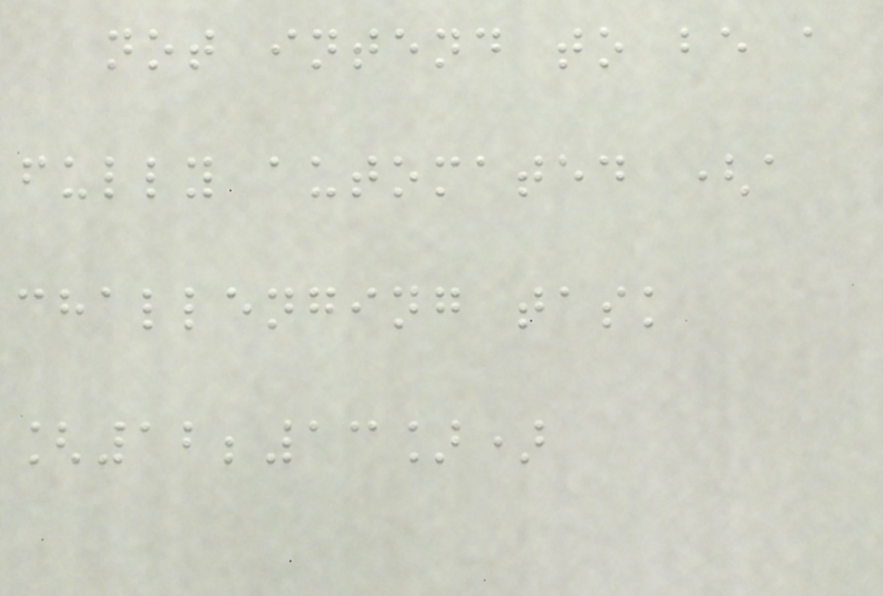not intend to be a
fully automated (a
challenging task
[12;13])
